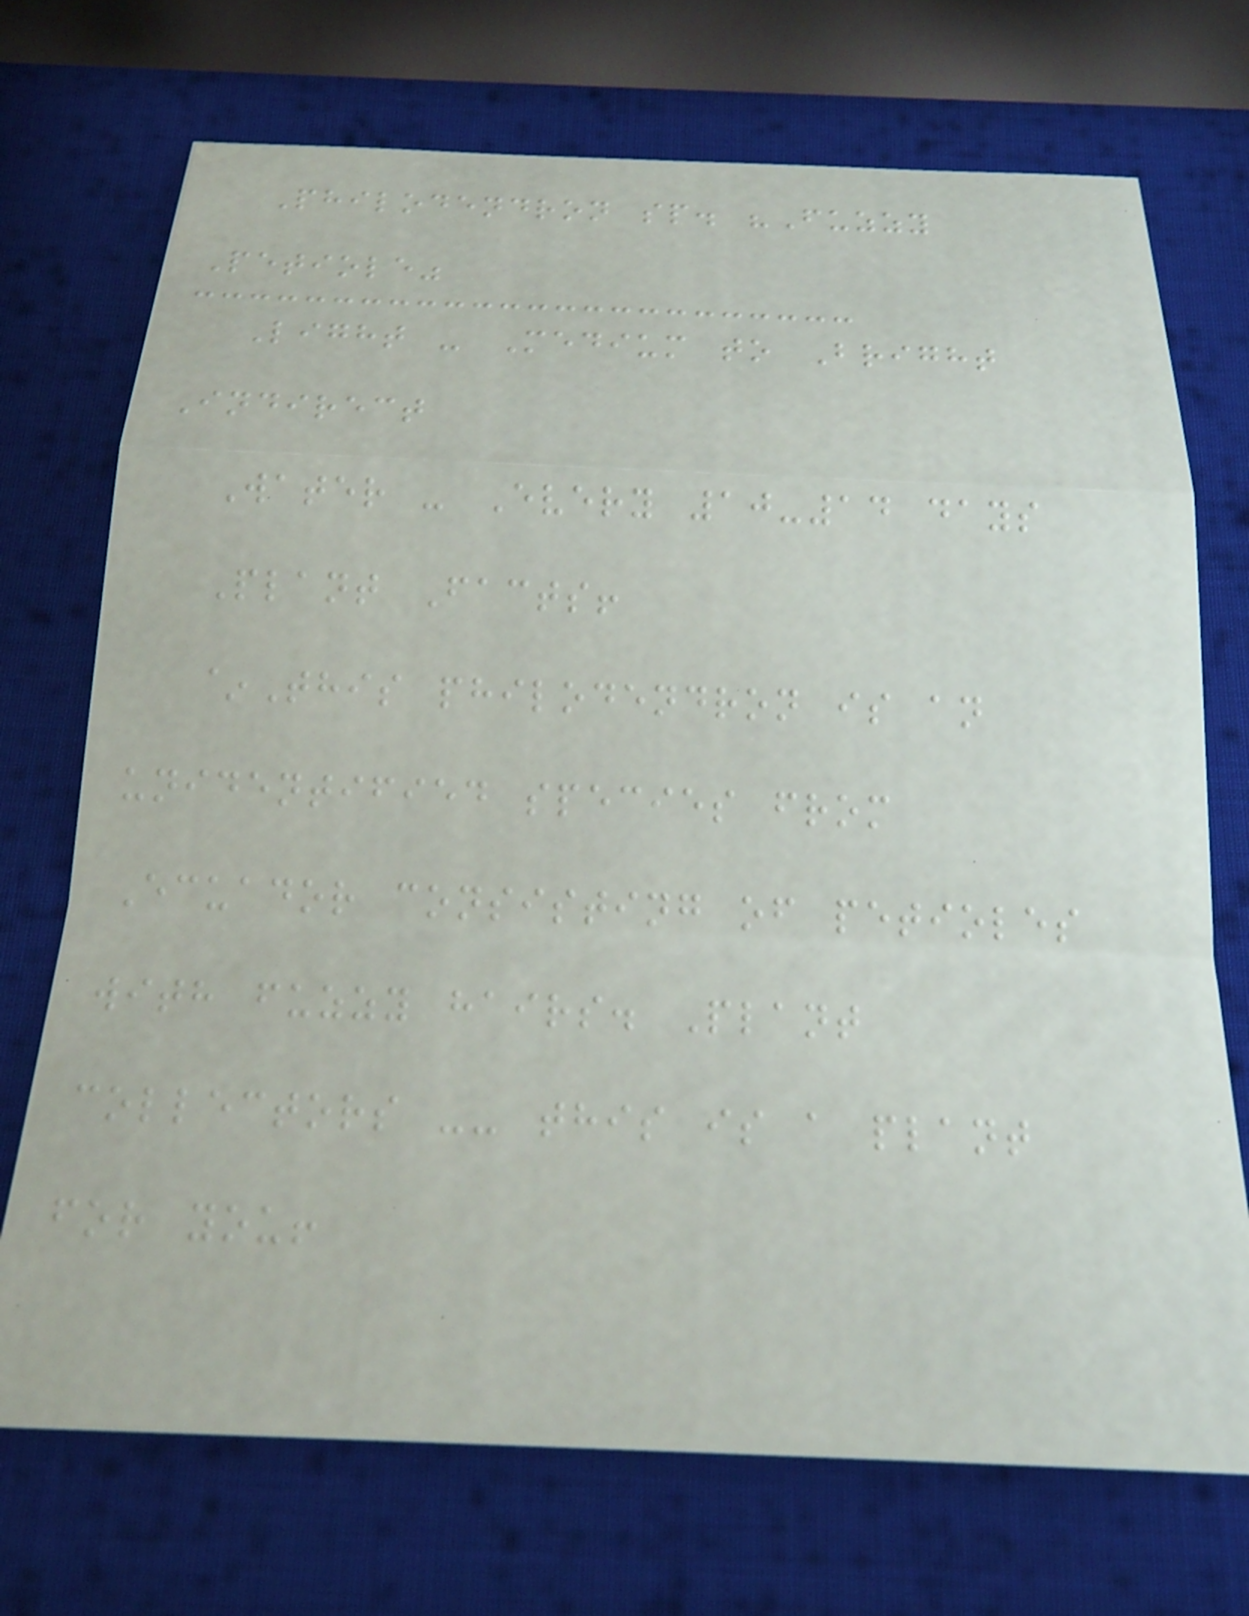Philodendron sp. "Fuzzy
Petiole"
Light - Medium to Bright
Indirect
Water - Every 10-14 days
Plant Facts!
~This philodendron is an
unidentified species from
Ecuador consisting of petioles
with fuzzy hairs. Plant
collectors -- this is a plant
for you!
